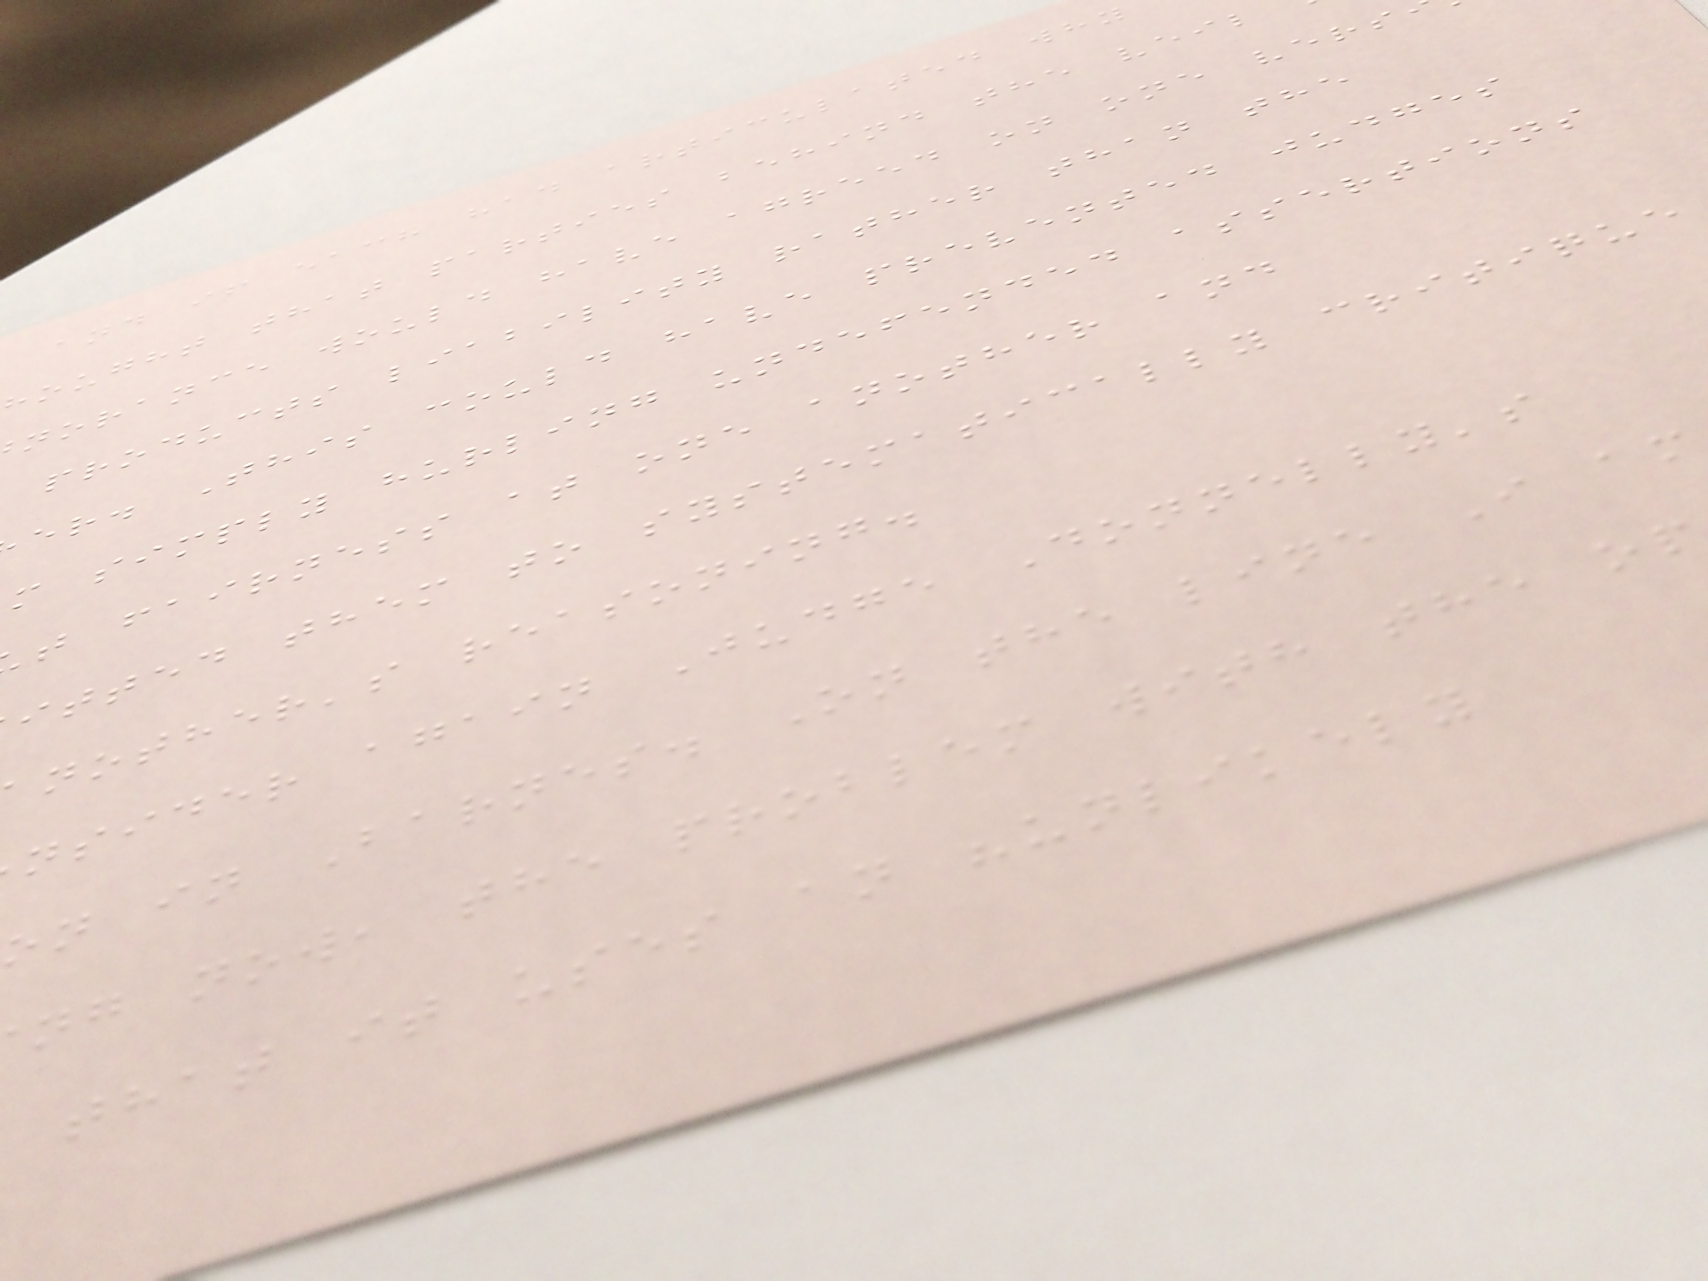and if each had articulated why
hought that parties behind the veil
norance would have agreed on one vers
products liability rather than the
er. This could have prevented judges
m simply hurling undefended assertions
t fairness at one another and
itted them to systematically critique
nother's reasoning.
nsider again Judge Donnelly's
on in Barnes. On the line I am
ng now, the problem with the op
that it uses an "unlikely
